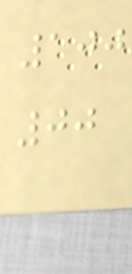100
00
